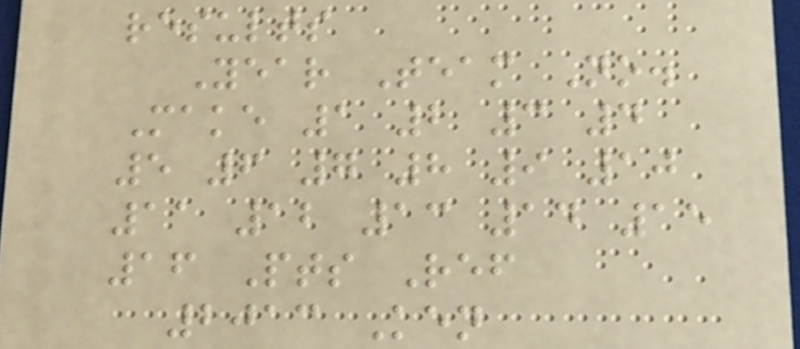results
Year Team No.
Make 1 2 3 4
5 6 7 8 9 10
11 12 13 14 15
16 Pts Ref
2013 Ken
